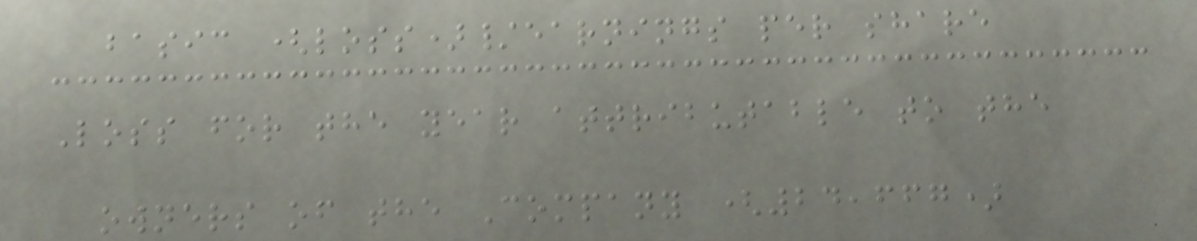basic (loss)/earnings per share
Loss for the year attributable to the
owners of the Company (24,667)
